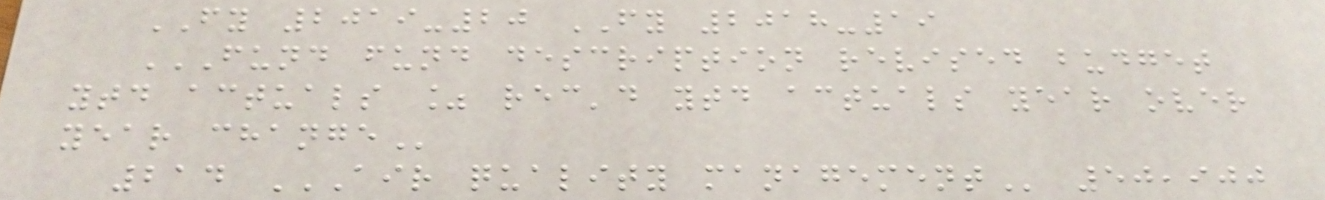FY 2019-20 FY 2018-19
FUND FUND DESCRIPTION REVISED BUDGET
YTD ACTUALS % REC'D YTD ACTUALS YEAR OVER
YEAR CHANGE
214 AIR QUALITY MANAGEMENT 50,900
